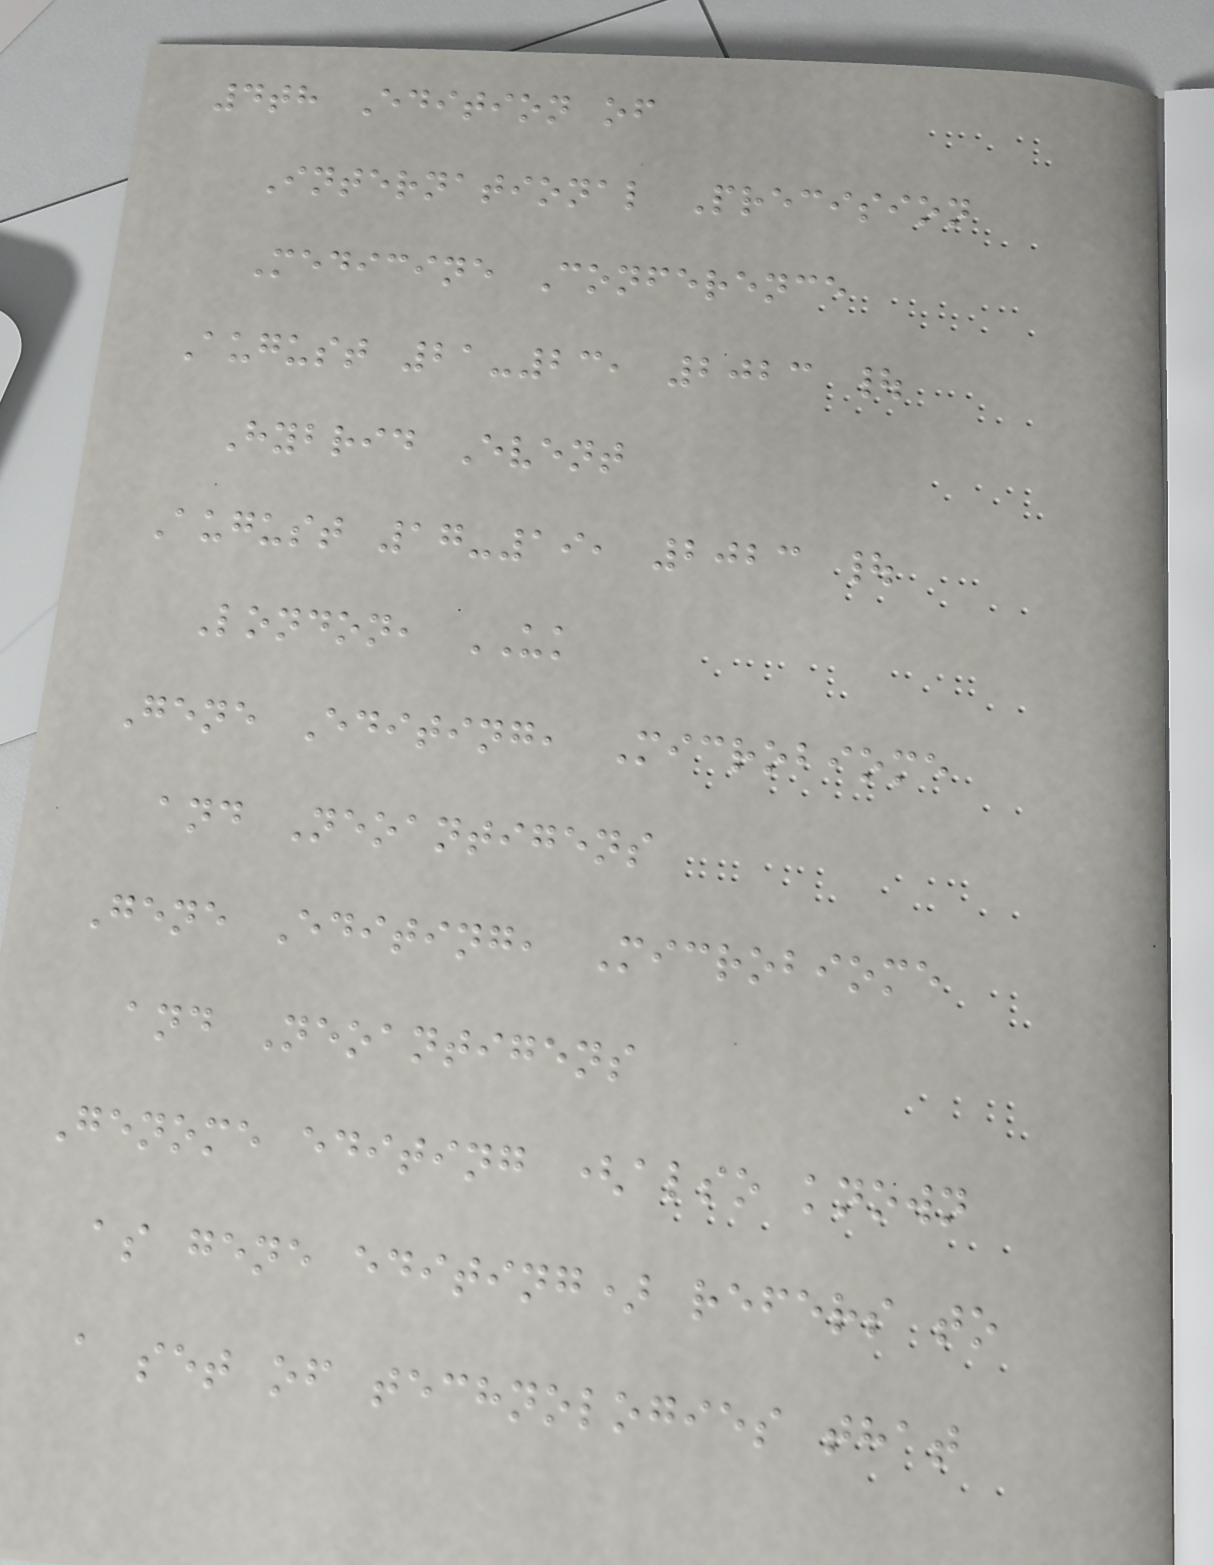4th Edition of
International Precision
Medicine Conference
August 21-23, 2023 |
Hybrid Event
August 17-19, 2023 |
London, UK
Gene Editing, Microbiome
and Neoantigens
Gene Editing, Microbiome
and Neoantigens
Genome editing (also known
as gene editing) refers to
a set of technologies that
